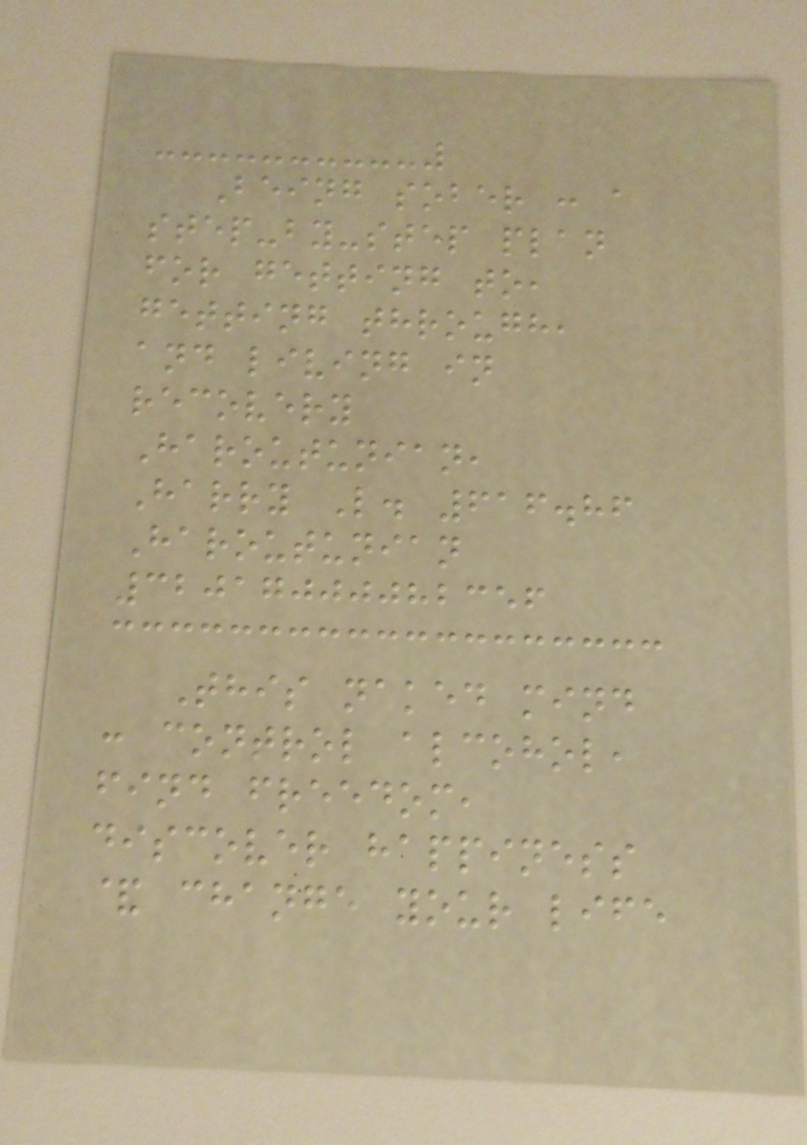Being sober : a
step-by-step plan
for getting to,
getting through,
and living in
recovery
Haroutunian,
Harry L. 616.86
Haroutunian
32017000082356
This naked mind
: control alcohol,
find freedom,
discover happiness
& change your life
